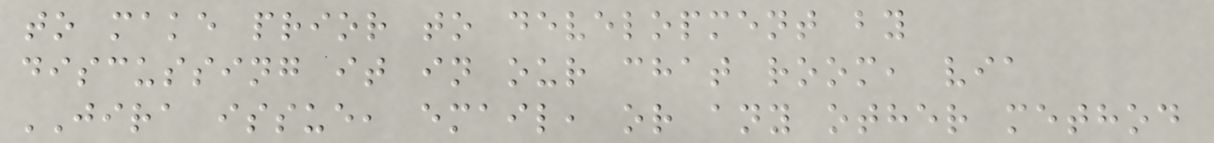to make prior to development by
discussing it in our chat room, via
JIRA issue, email, or any other method
